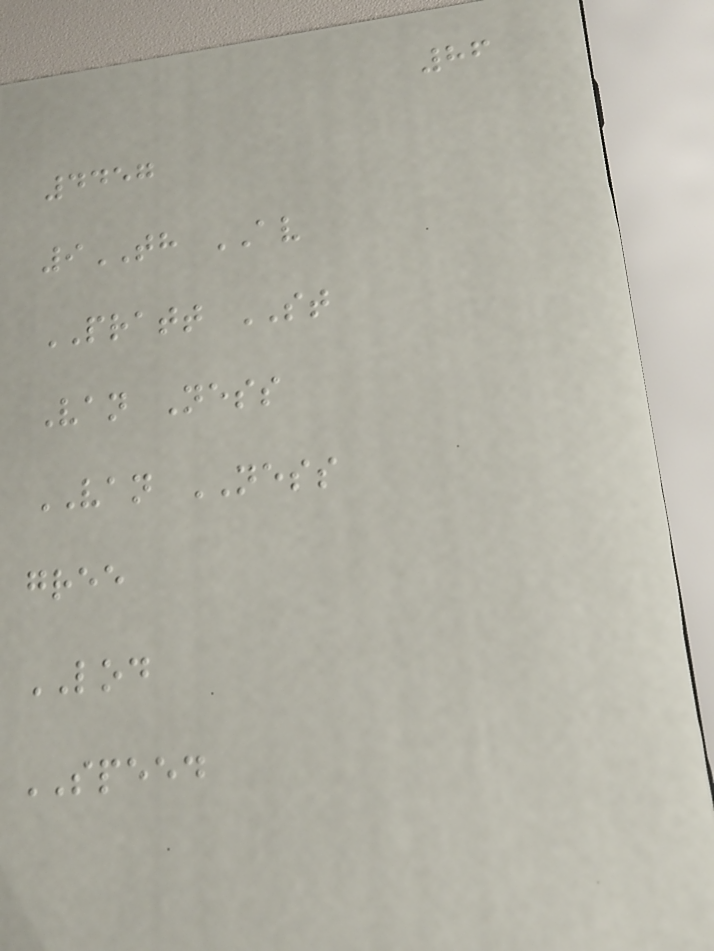86
4457
9TH AV
PRATT ST
Van Ness
VAN NESS
gree
LOD
SPEED
